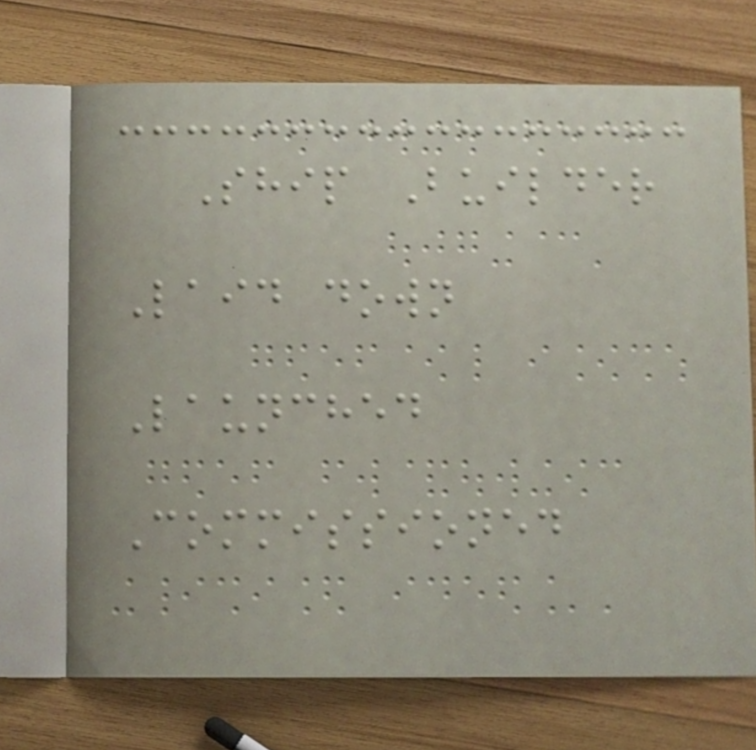Ship Builder
Laid down
Launched
Commissioned
